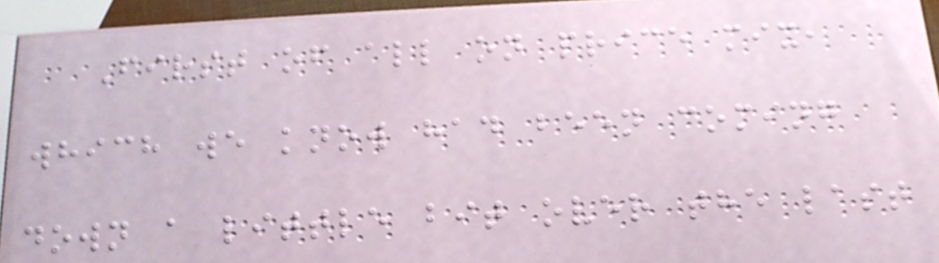First of all on price mix,
which we know had been coming
down a little bit over the last
